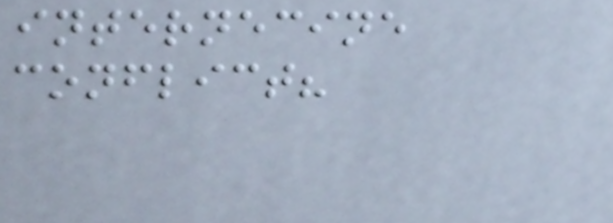internecine
conflict?
